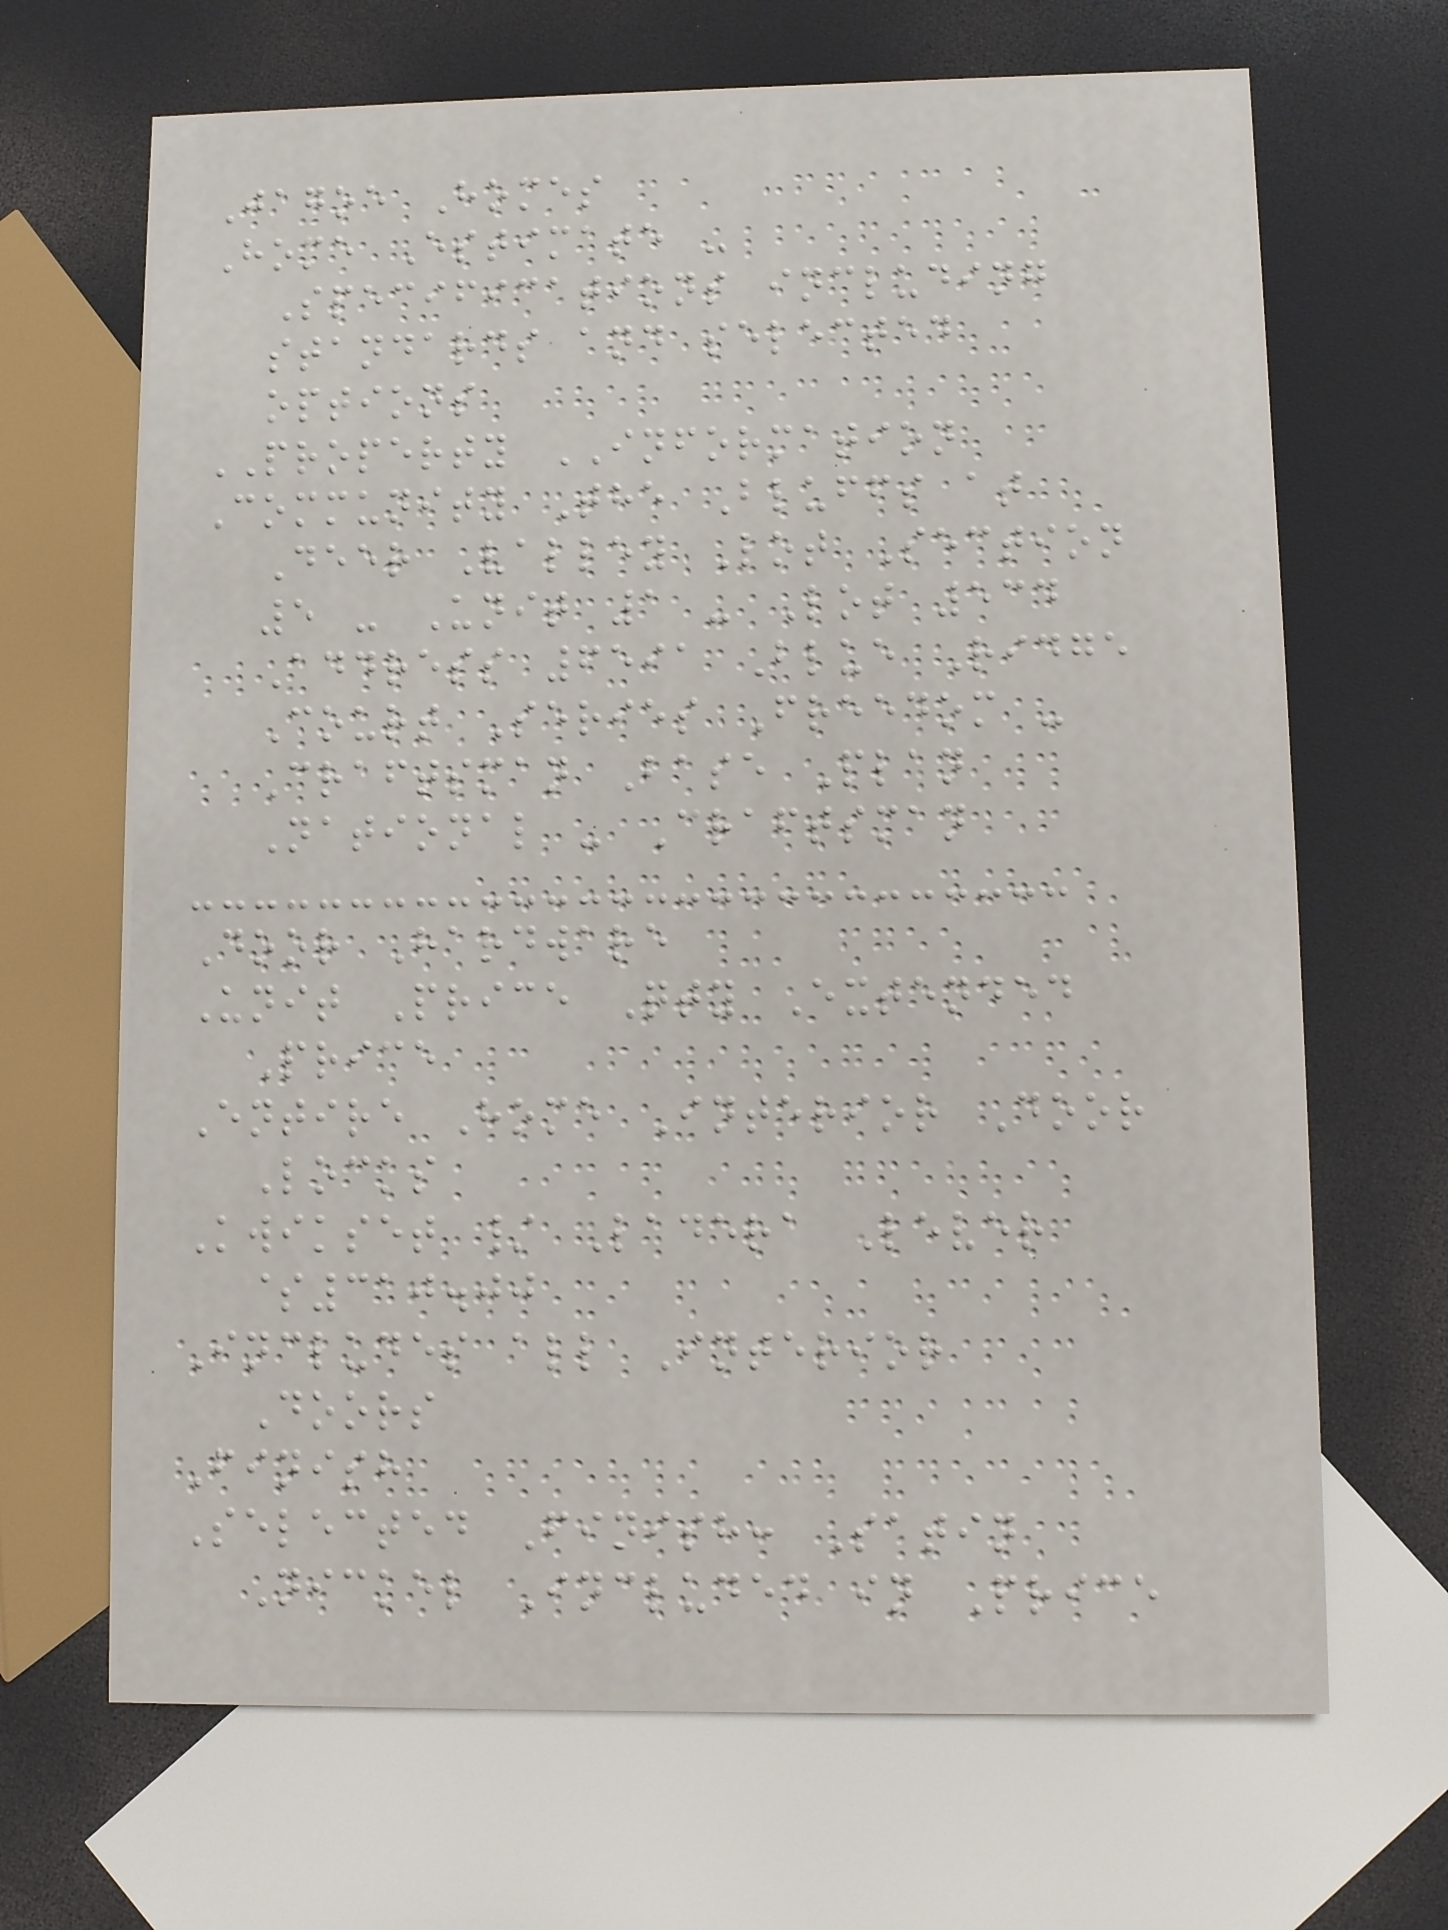Jagoe Homes
Home Estimate -
Specifications including
standards and selected
options
PROPERTY INFORMATION
Community The Bluffs at
Deer Valley Lot Section
5 - Unit 1 - Lot 534
Address 6591 Blue Ridge
Court Series Freedom -
Craftsman Base Plan
National - Craftsman
Door Hardware
Unit Price Qty Extended
Price
Entire Home Interior Door
Locks
Kwikset / Ladera Lever
$310.00
Includes all Interior
Doors
Finish
Selected Finish: Satin
Nickel Included in Price
